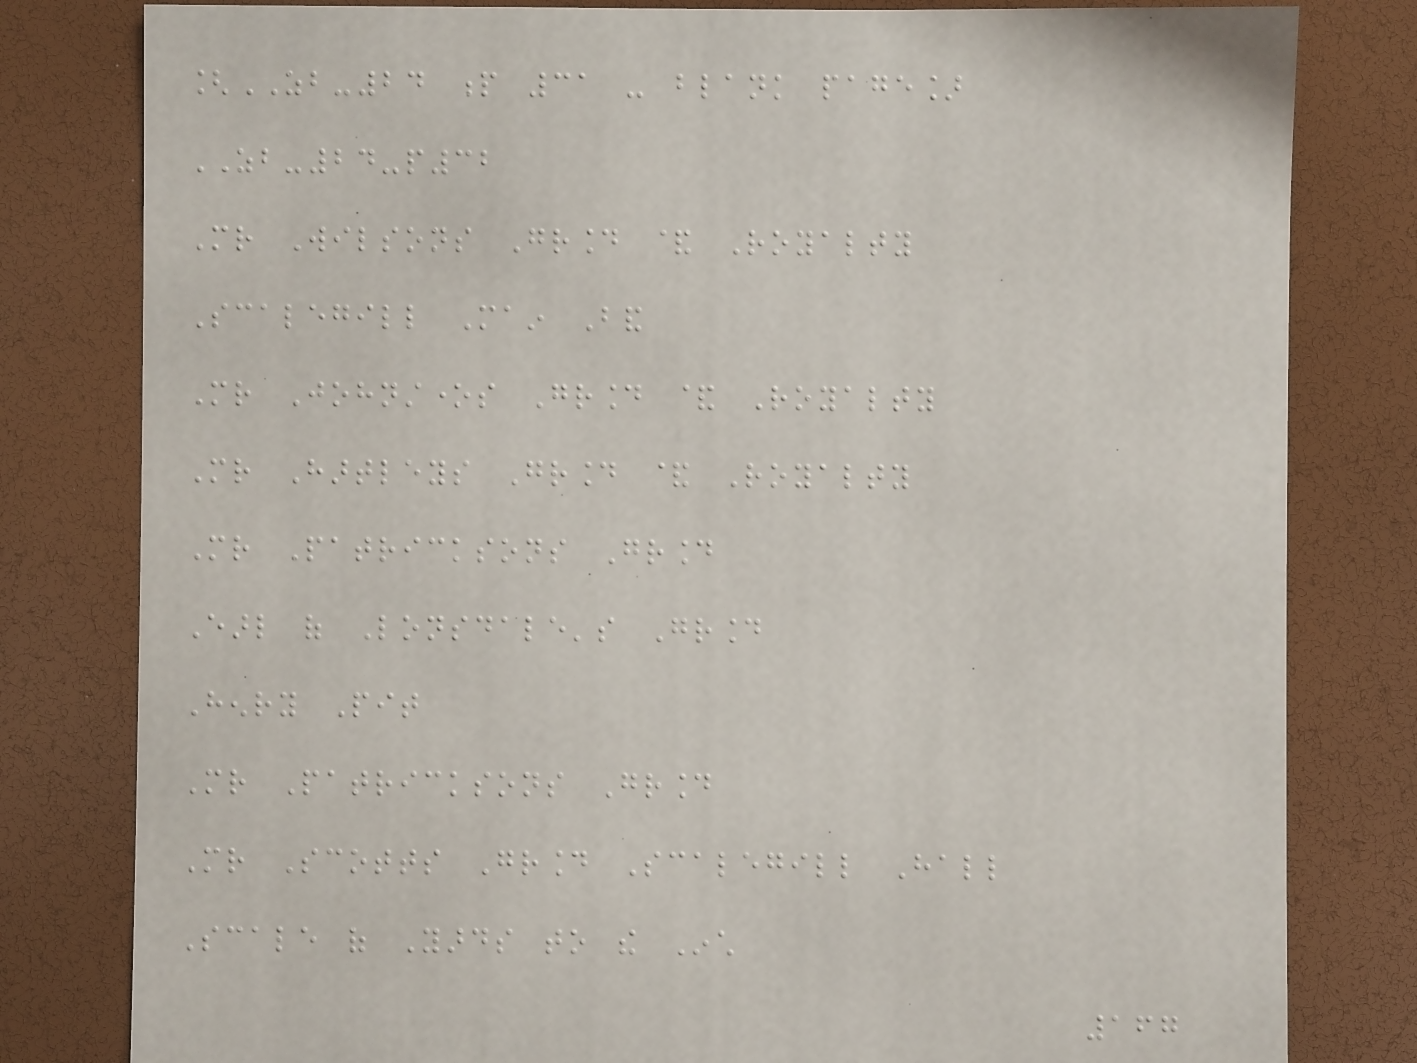[ZB-24 p 31 - blank page]
ZB-24-p32
Mr Wilsons Ground & Royalty
Scalegill Main Band
Mr Johnstones Ground & Royalty
Mr Hartleys Ground & Royalty
Mr Patricksons Ground
Earl of Lonsdale's Ground
Henry Pit
Mr Patricksons Ground
Mr Scotts Ground Scalegill Hall
Scale of Yards to the Inch
167
